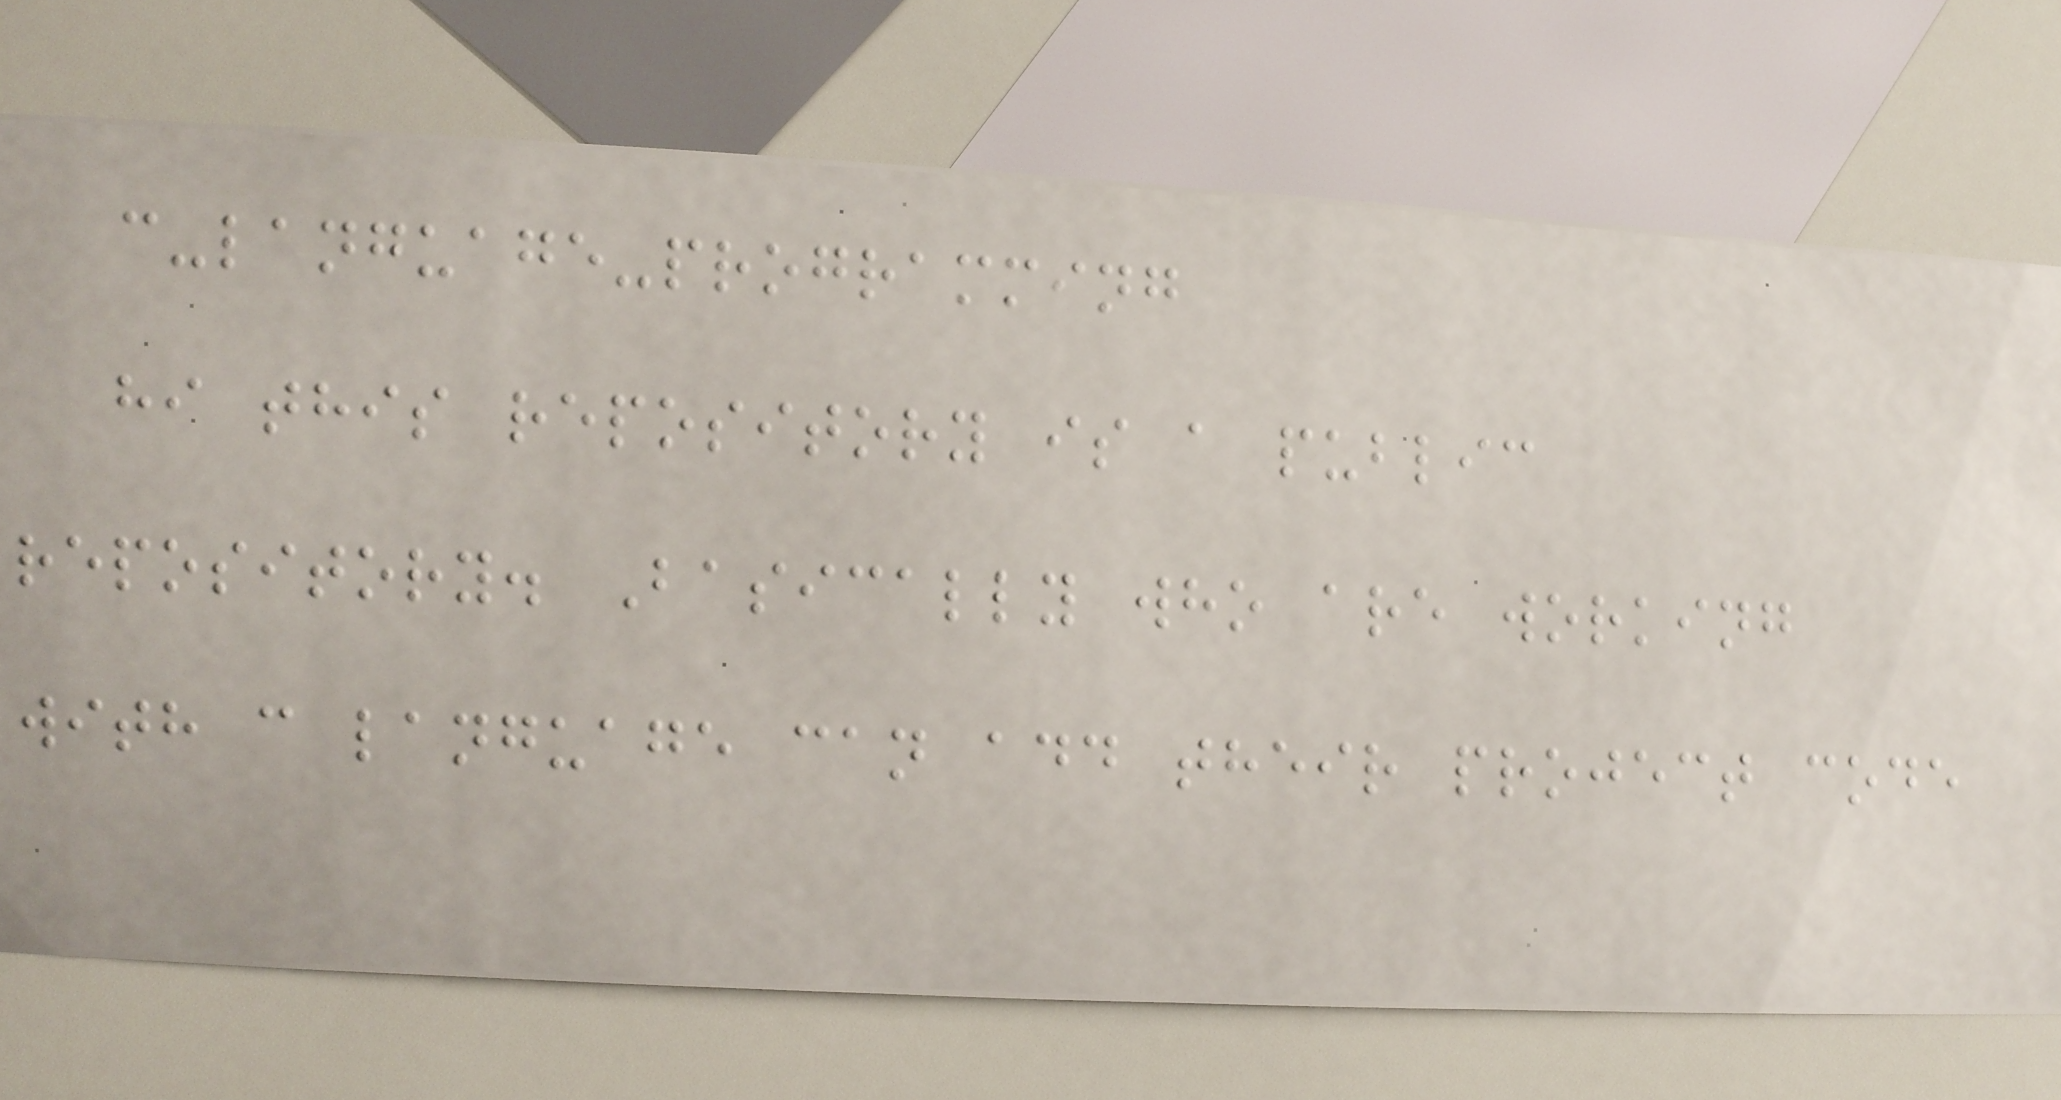c-language-programming
hi this repository is a public
repository. Basically who are working
with c language can add their project code
